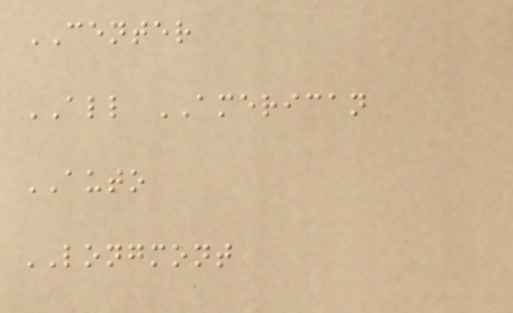CENTER
ALL AMERICAN
AUTO
LONGMONT
